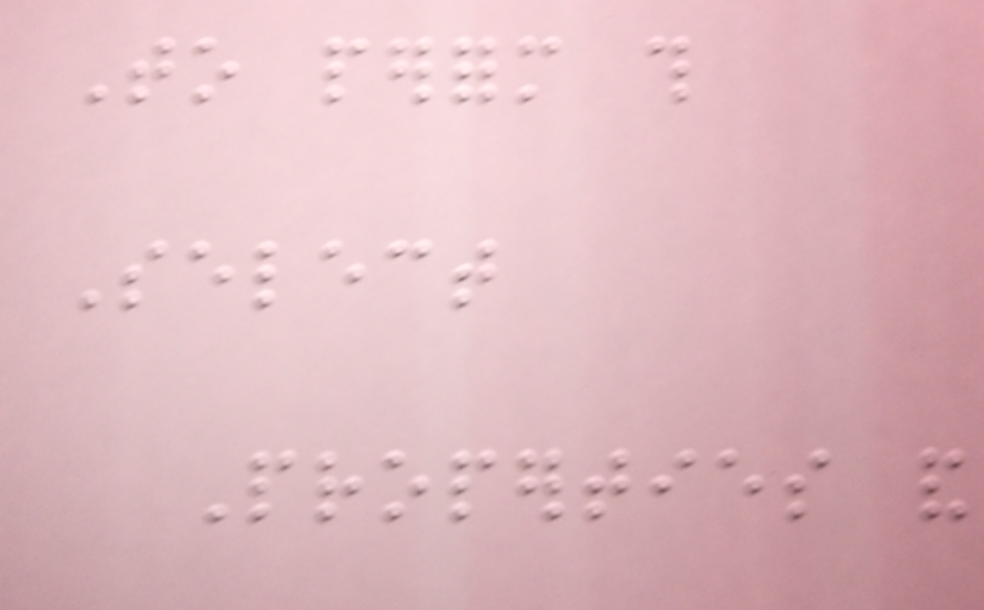To perform this
Select
Properties and
